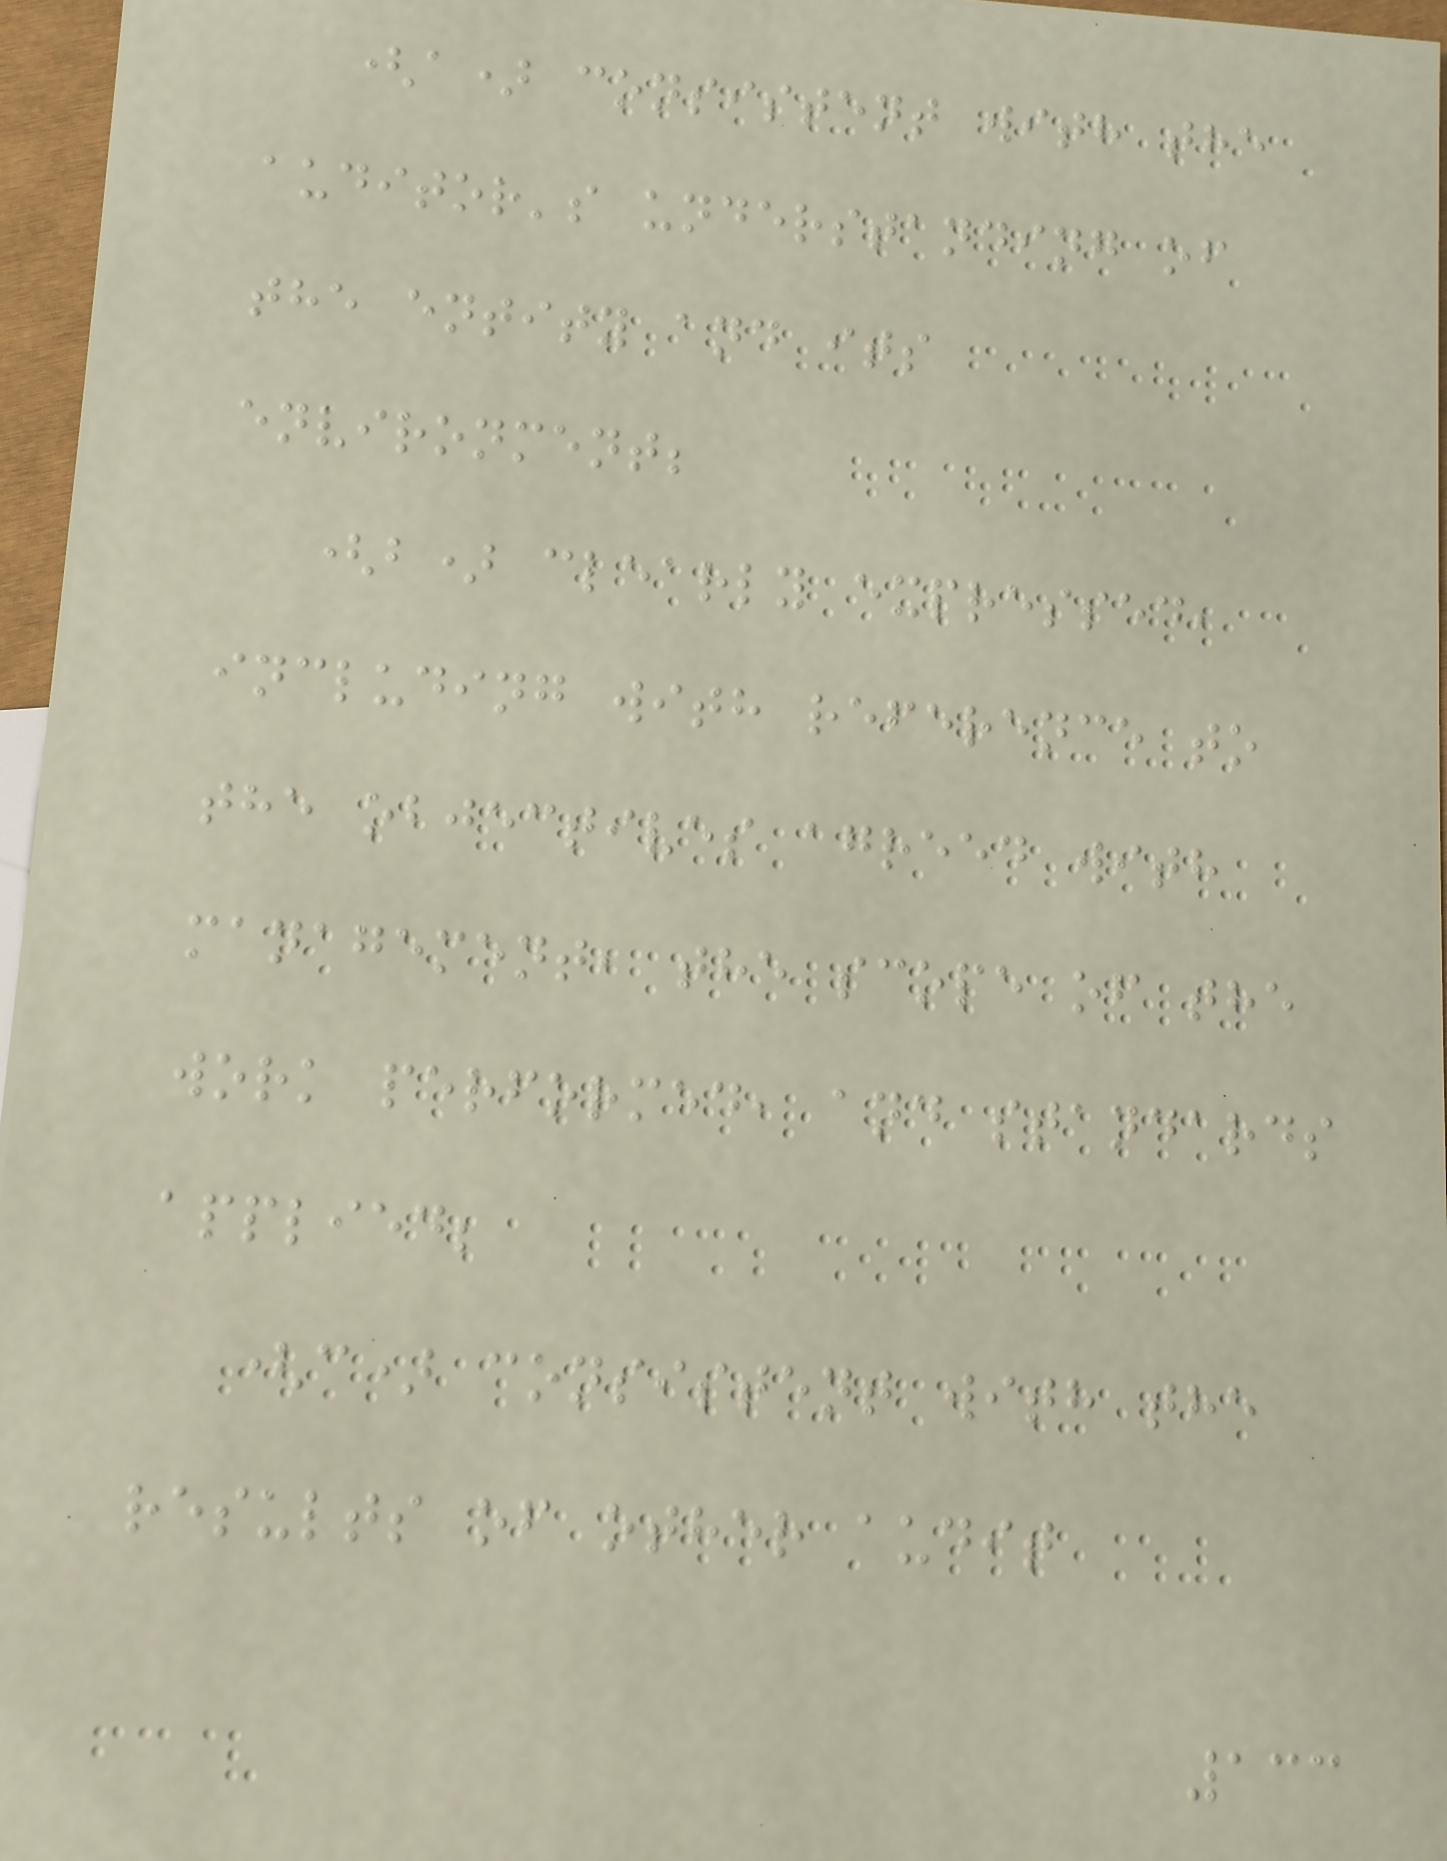(a) consistent with the
auditor's understanding of
the entity and its
environment;
(b) clearly expressed,
including with reference to
the objectives agreed with
management, the scope of the
work performed, and standards
applied;
(c) consistent with the
results of other audit
133
